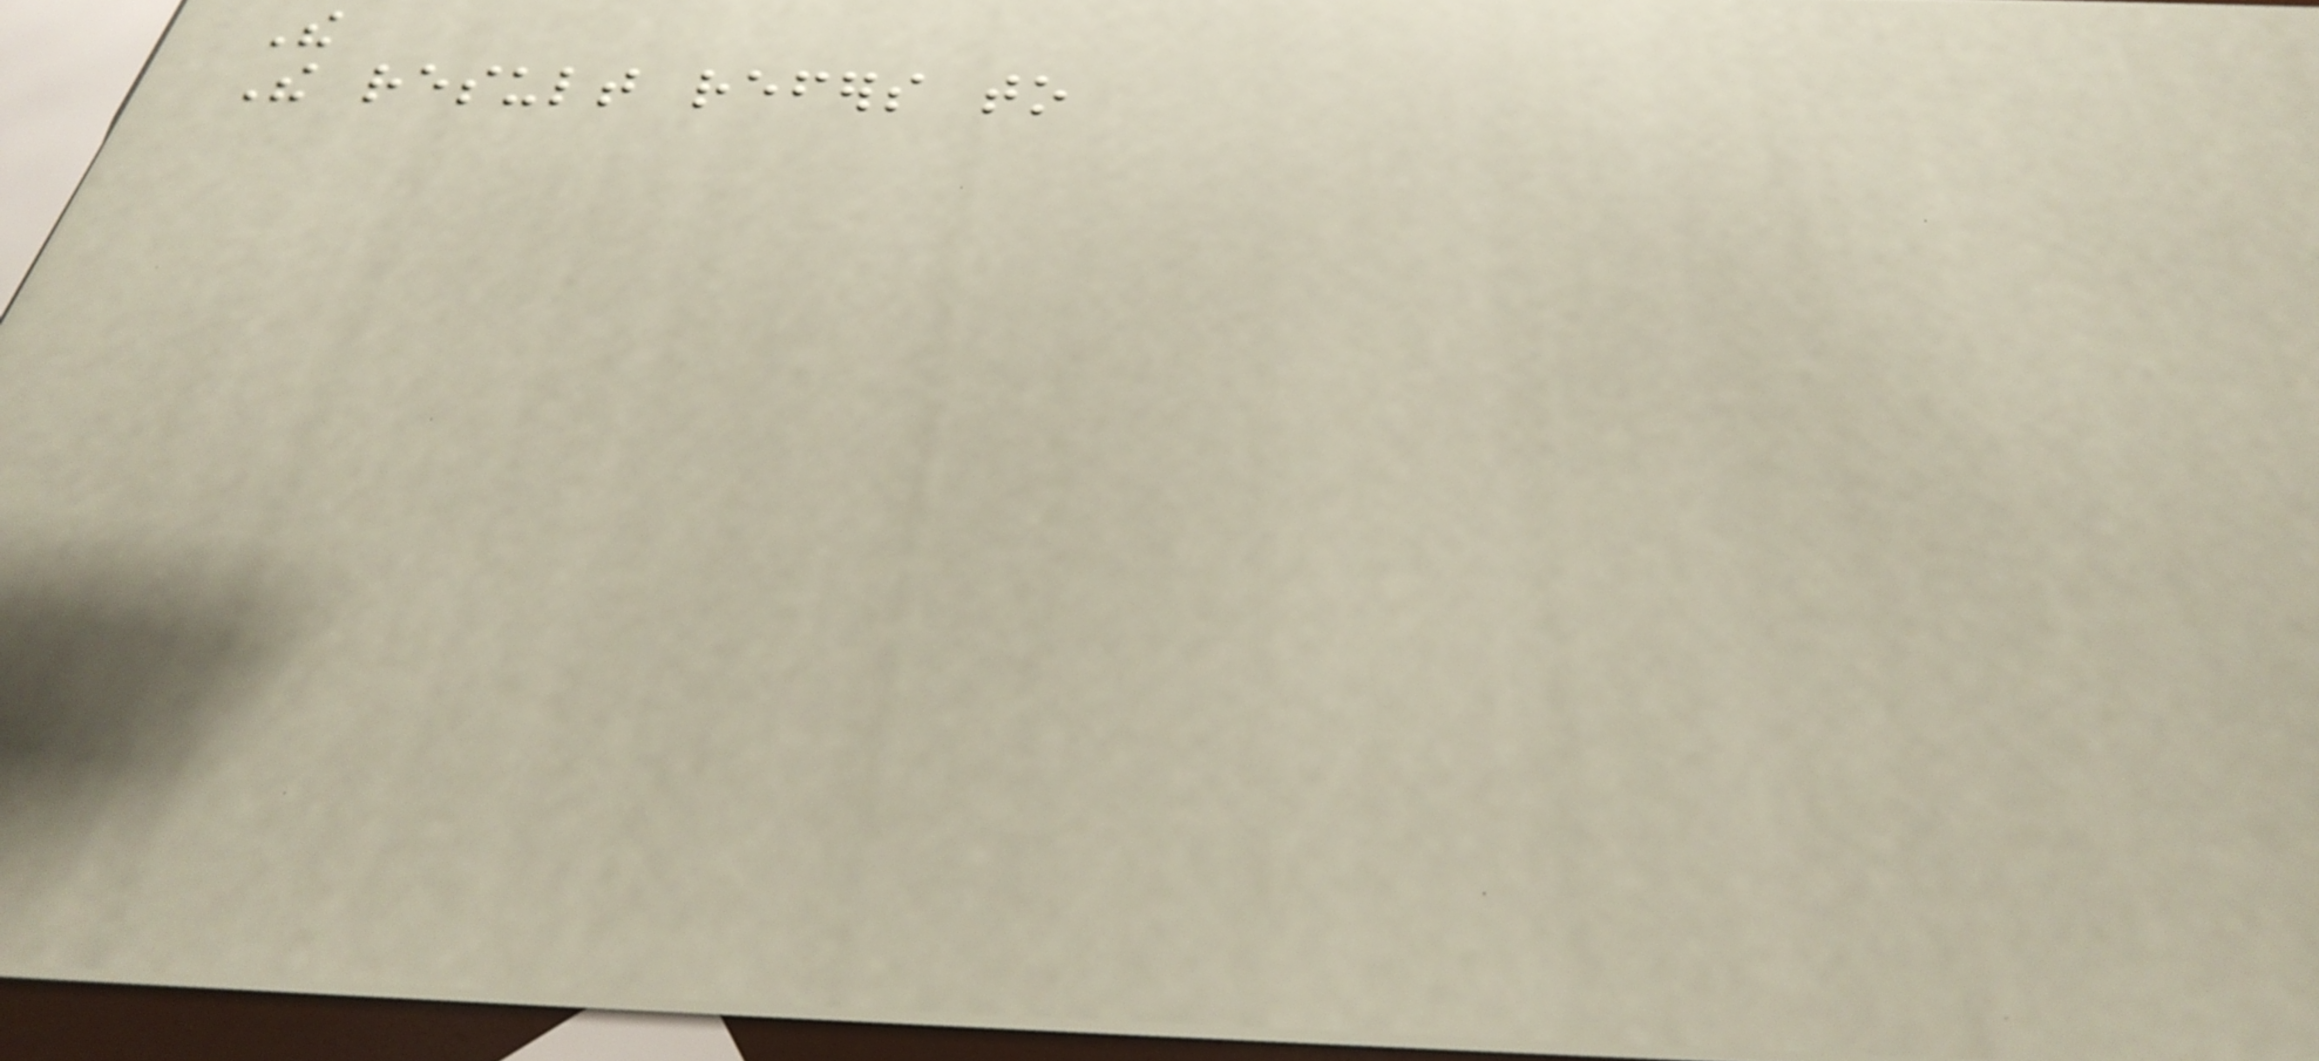The
The result refers to
